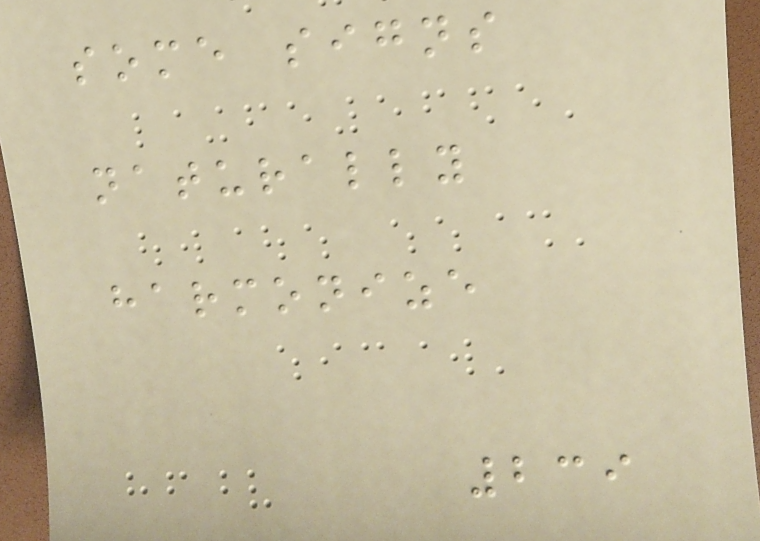some signs
naturally
harmonize
239
